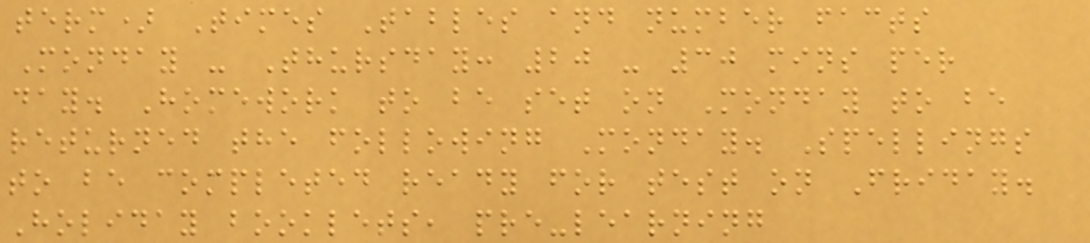term) Times Tables and number facts
Monday - Thursday: 20 - 30 mins per
day. Homework to be set on Monday to be
returned the following Monday. Spellings
to be completed ready for test on Friday.
Holiday booklets, pre-learning
